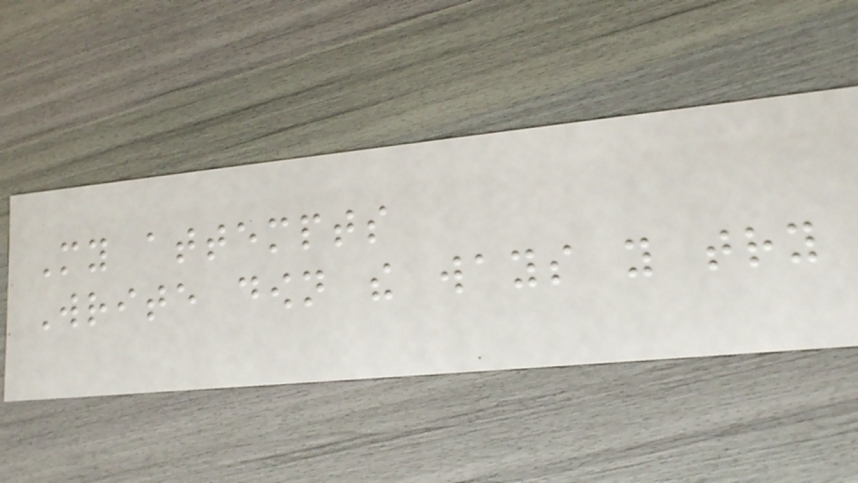My attempts
Write down the ways you try
